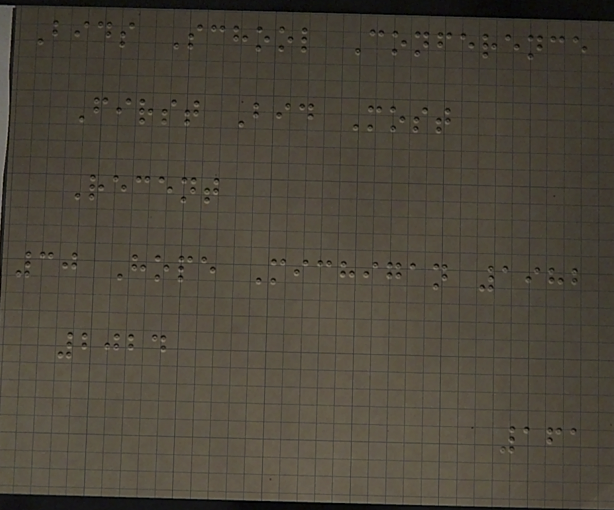Bids School Conference
First Bid Most
Recent
30 Hope Michigan 1982
2024
161
